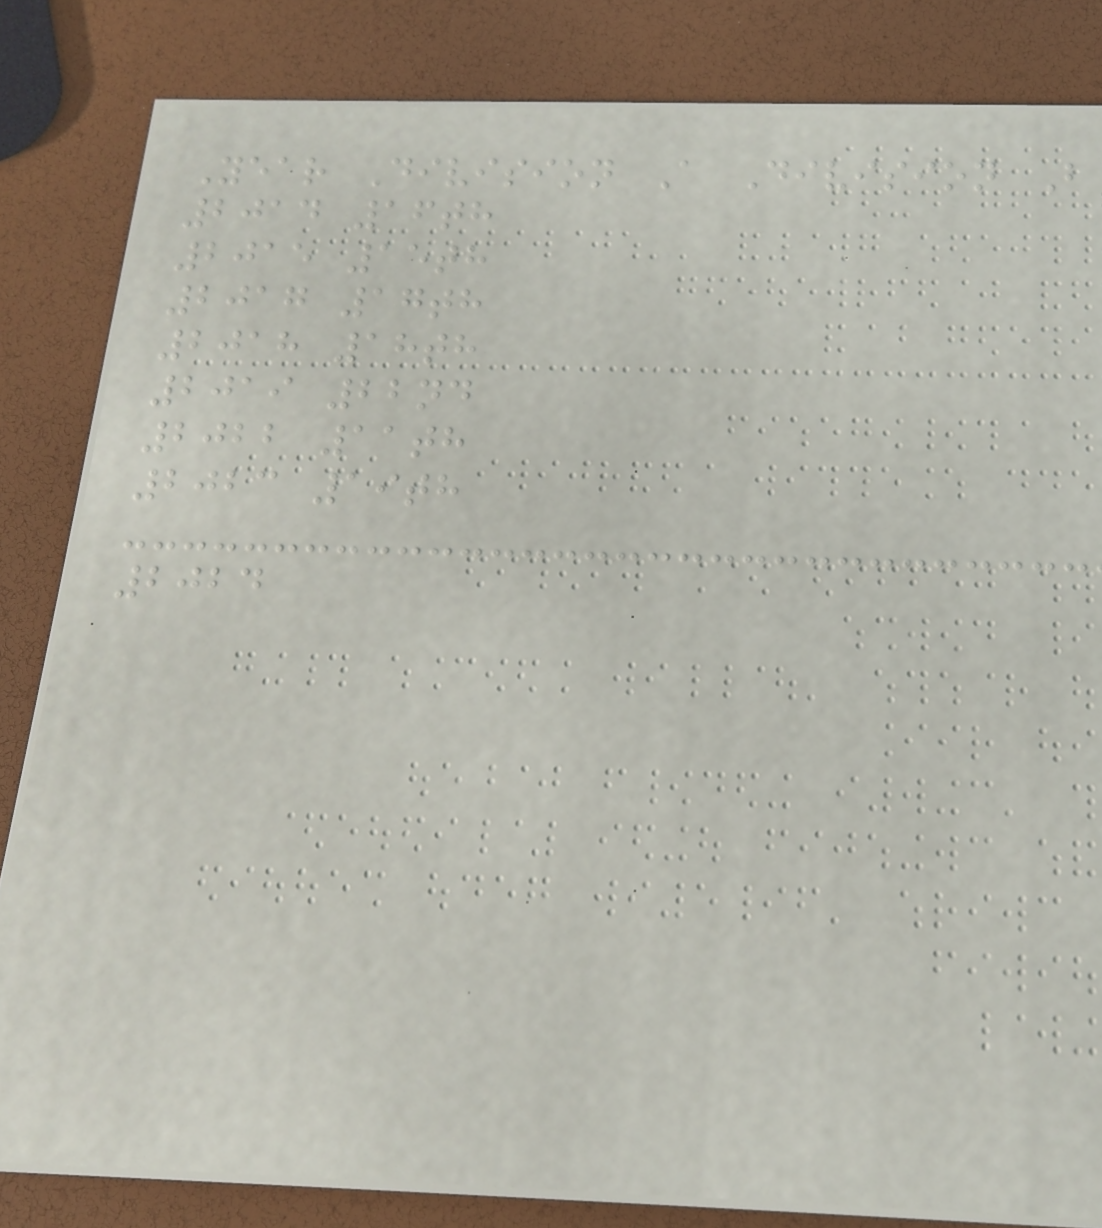Year Division A Division B
2014 16th
2015 15th
2017 17th
2018 18th
2019 22nd
2022 11th
2023 19th
2024
